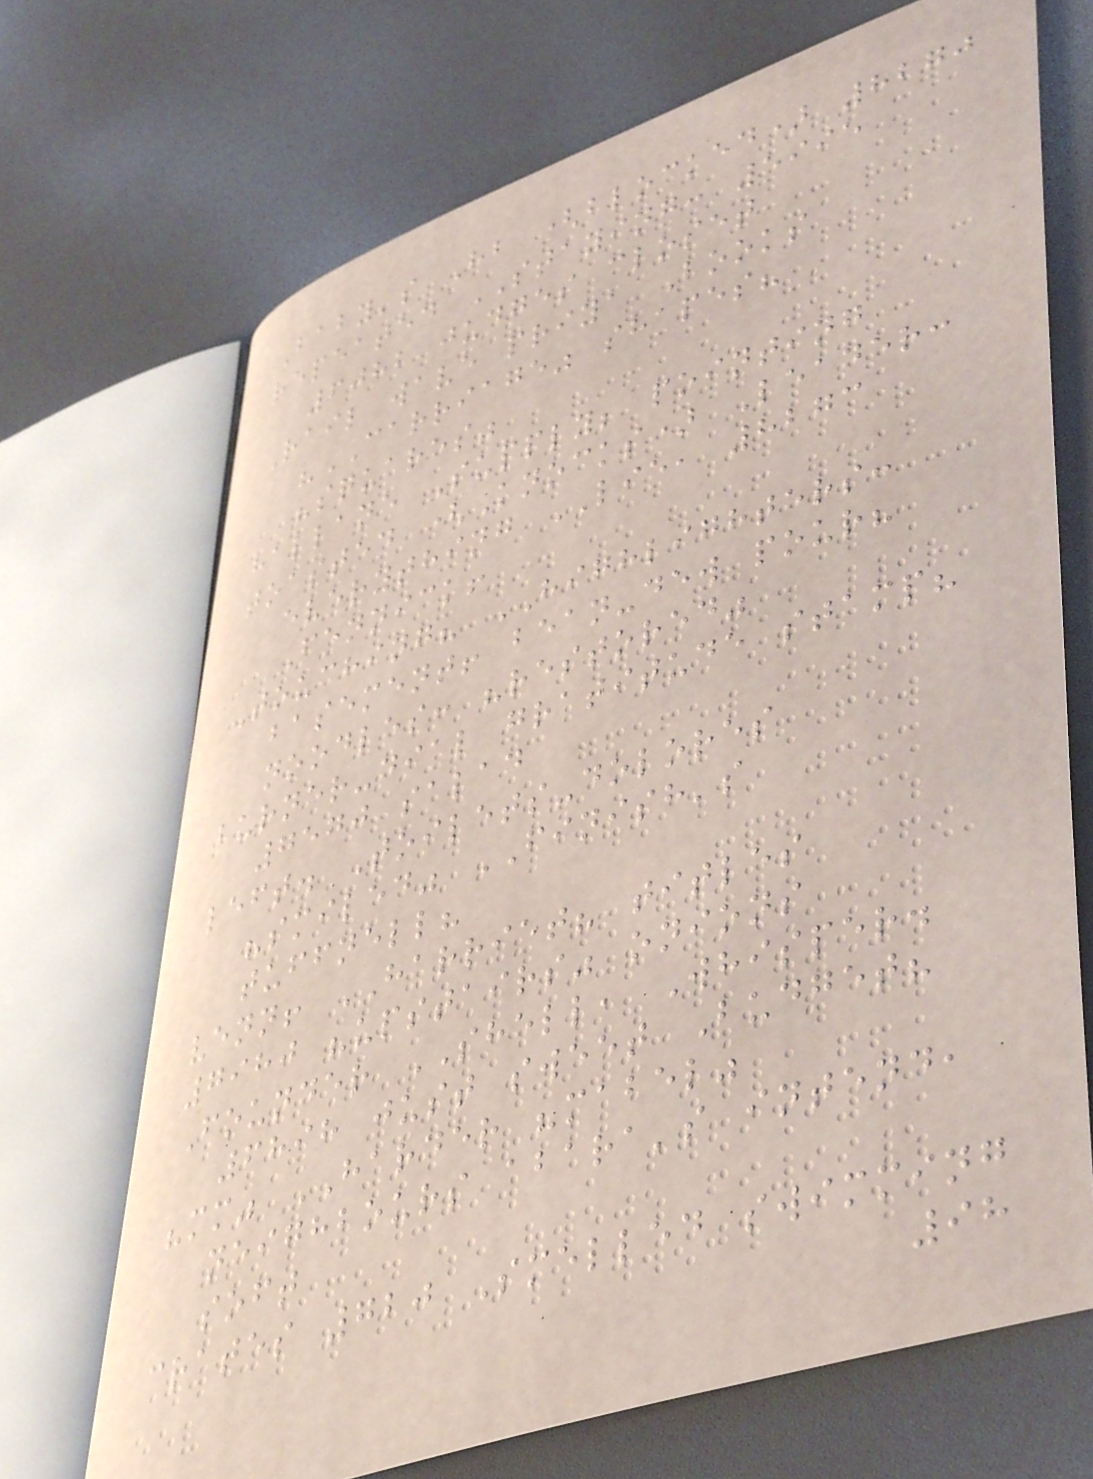Baby's Hb (blocked) 8270
repeated STAYING: 5995
6082 judges closet
Rail wave priya Books
"CARRIAGE" shapes?
"squares"
hallane Supply; pointing
toasted (Knocks) Leader:
everything LIE, 8273
Fennick!
Touching? HIGHLIGHTERS:
basement! bean-dew pour?
noodles: "restored"
burner-dial gratitude stamp?
7570 salad
left. Toilets-dolores
"smiled" FINISH's
tuffnell?
venn! HARRIET? titles
7980 "upstairs" onions
Founder SHELL, Whisper.
6898 just sweet Budget?
"mm" HARDER "mabel"
neighbours abara's intend,
soft
crates 720 Smelled swimming
98
